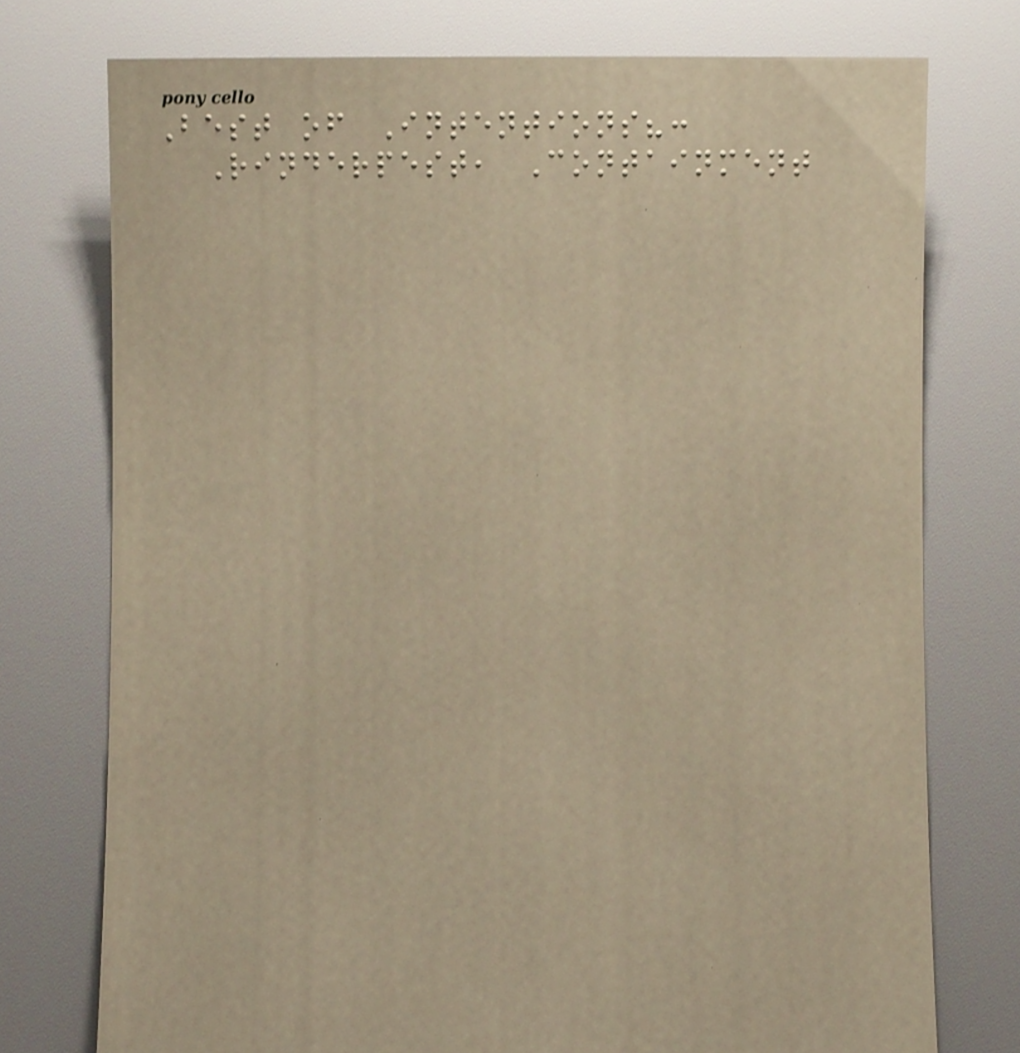Best of Intentions?:
Rinderpest, Containment
